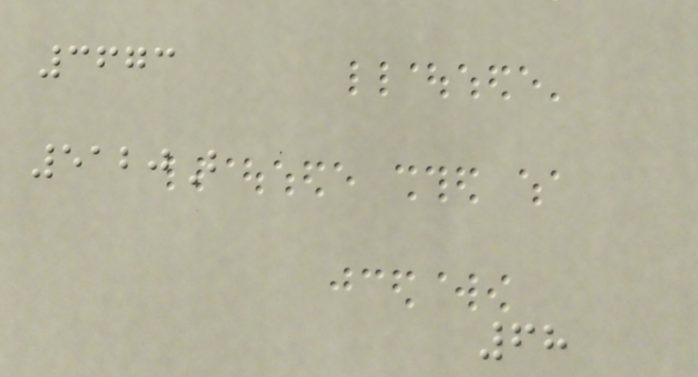3673
5120B
68
